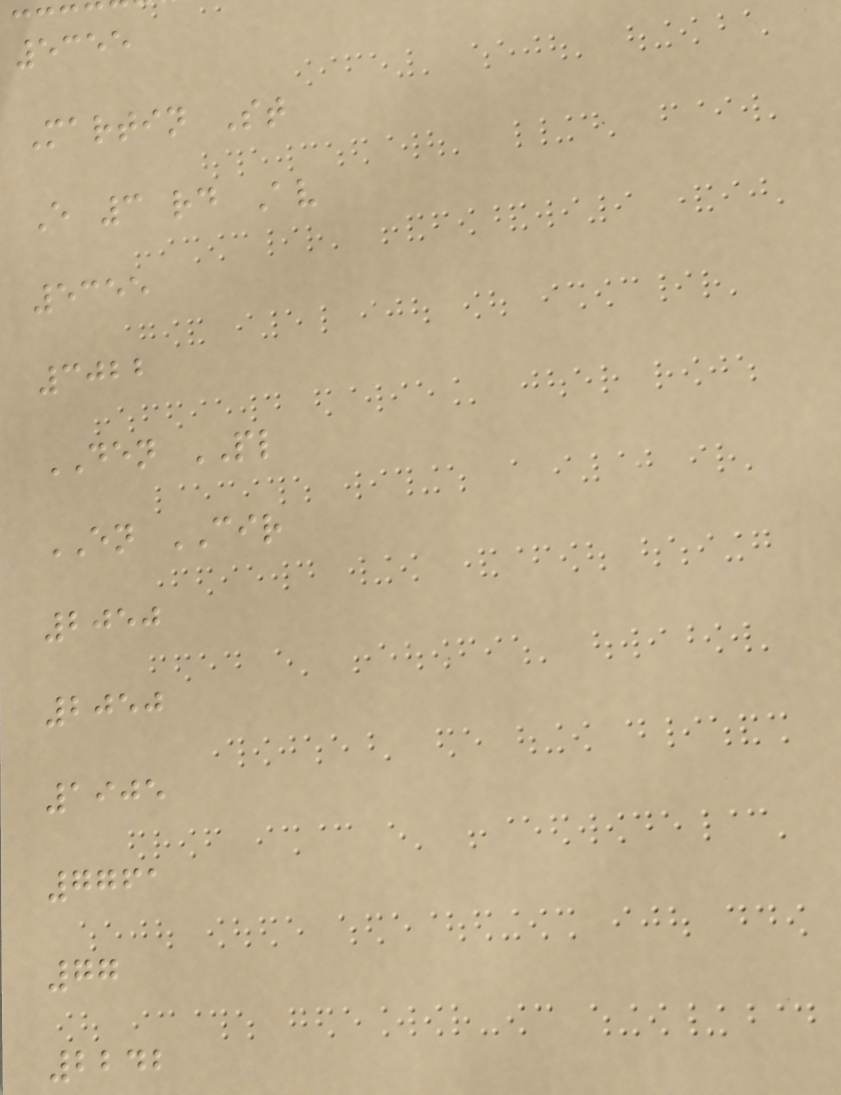5355
Martin St
E 3 rd Av
5355
3022
DEN PL
EN CIR
2050
2050
1905
7761
77
2242
